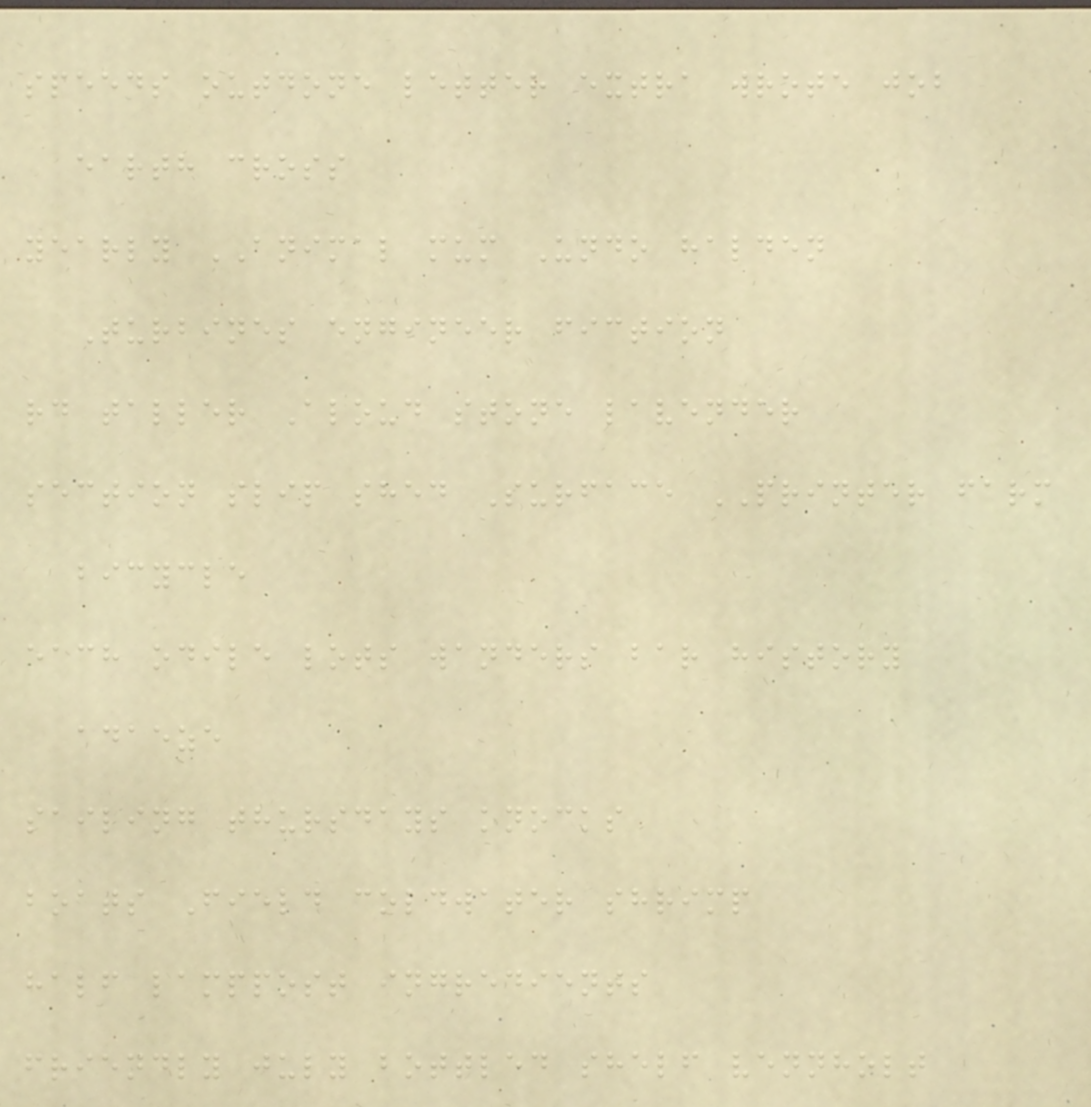speeds outdone letter extra wrote job
earth cross
yearly ANIMAL mum Undo halden
Turbines engineer fiction
rd taller Aloud stone lavender
section slip shed Surface PRINTER farm
bicycle
each odile lots wanders bar history
adaeze
sailing thursdays knocks
boats Field coldwater shrimp
half lamppost ingredients
friendly july bottled shelf vennholt
